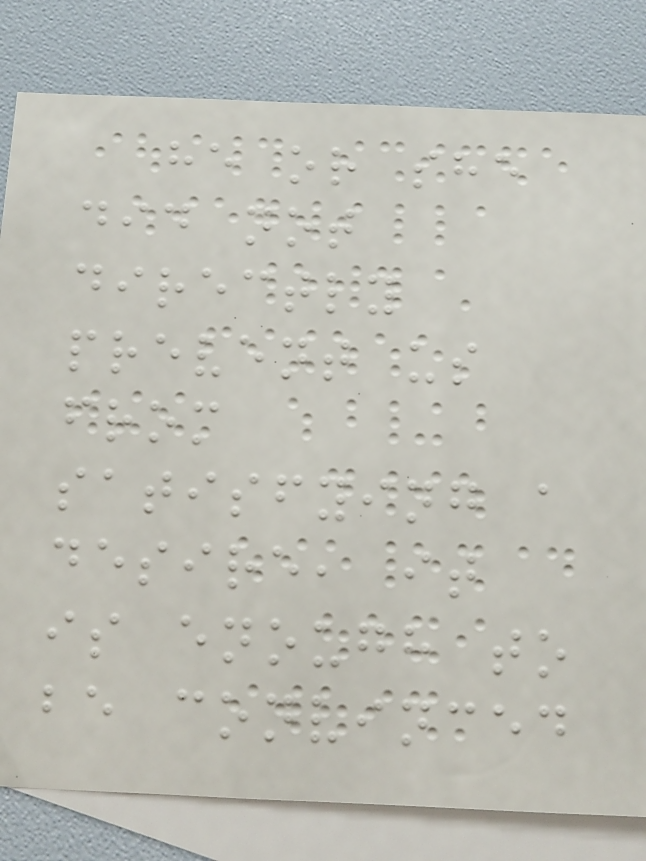he or she
did not
directly
prevent us
from
satisfying a
desire, it
is enough to
be convinced
